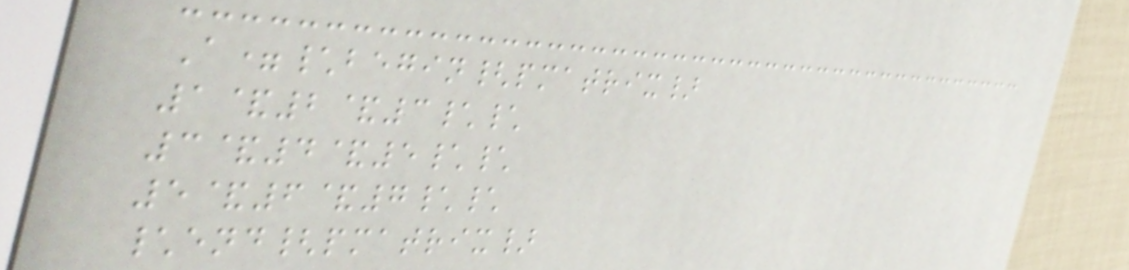A=\begin{pmatrix}
1&2&3\\
3&4&5\\
5&6&7\\
\end{pmatrix}
